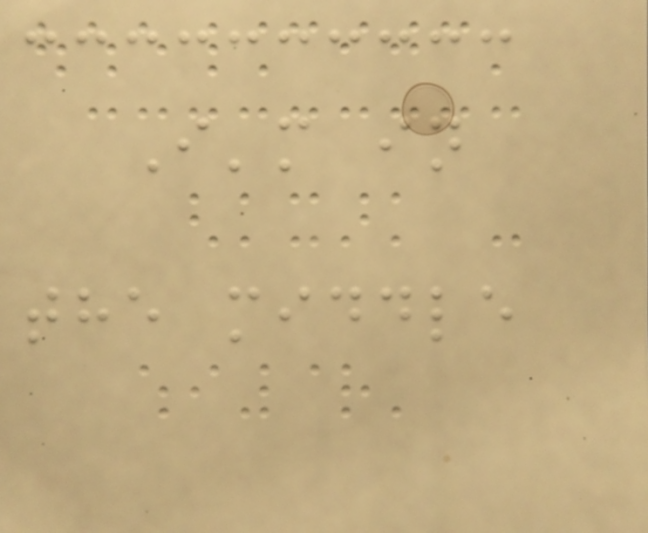I'm in
the middle
